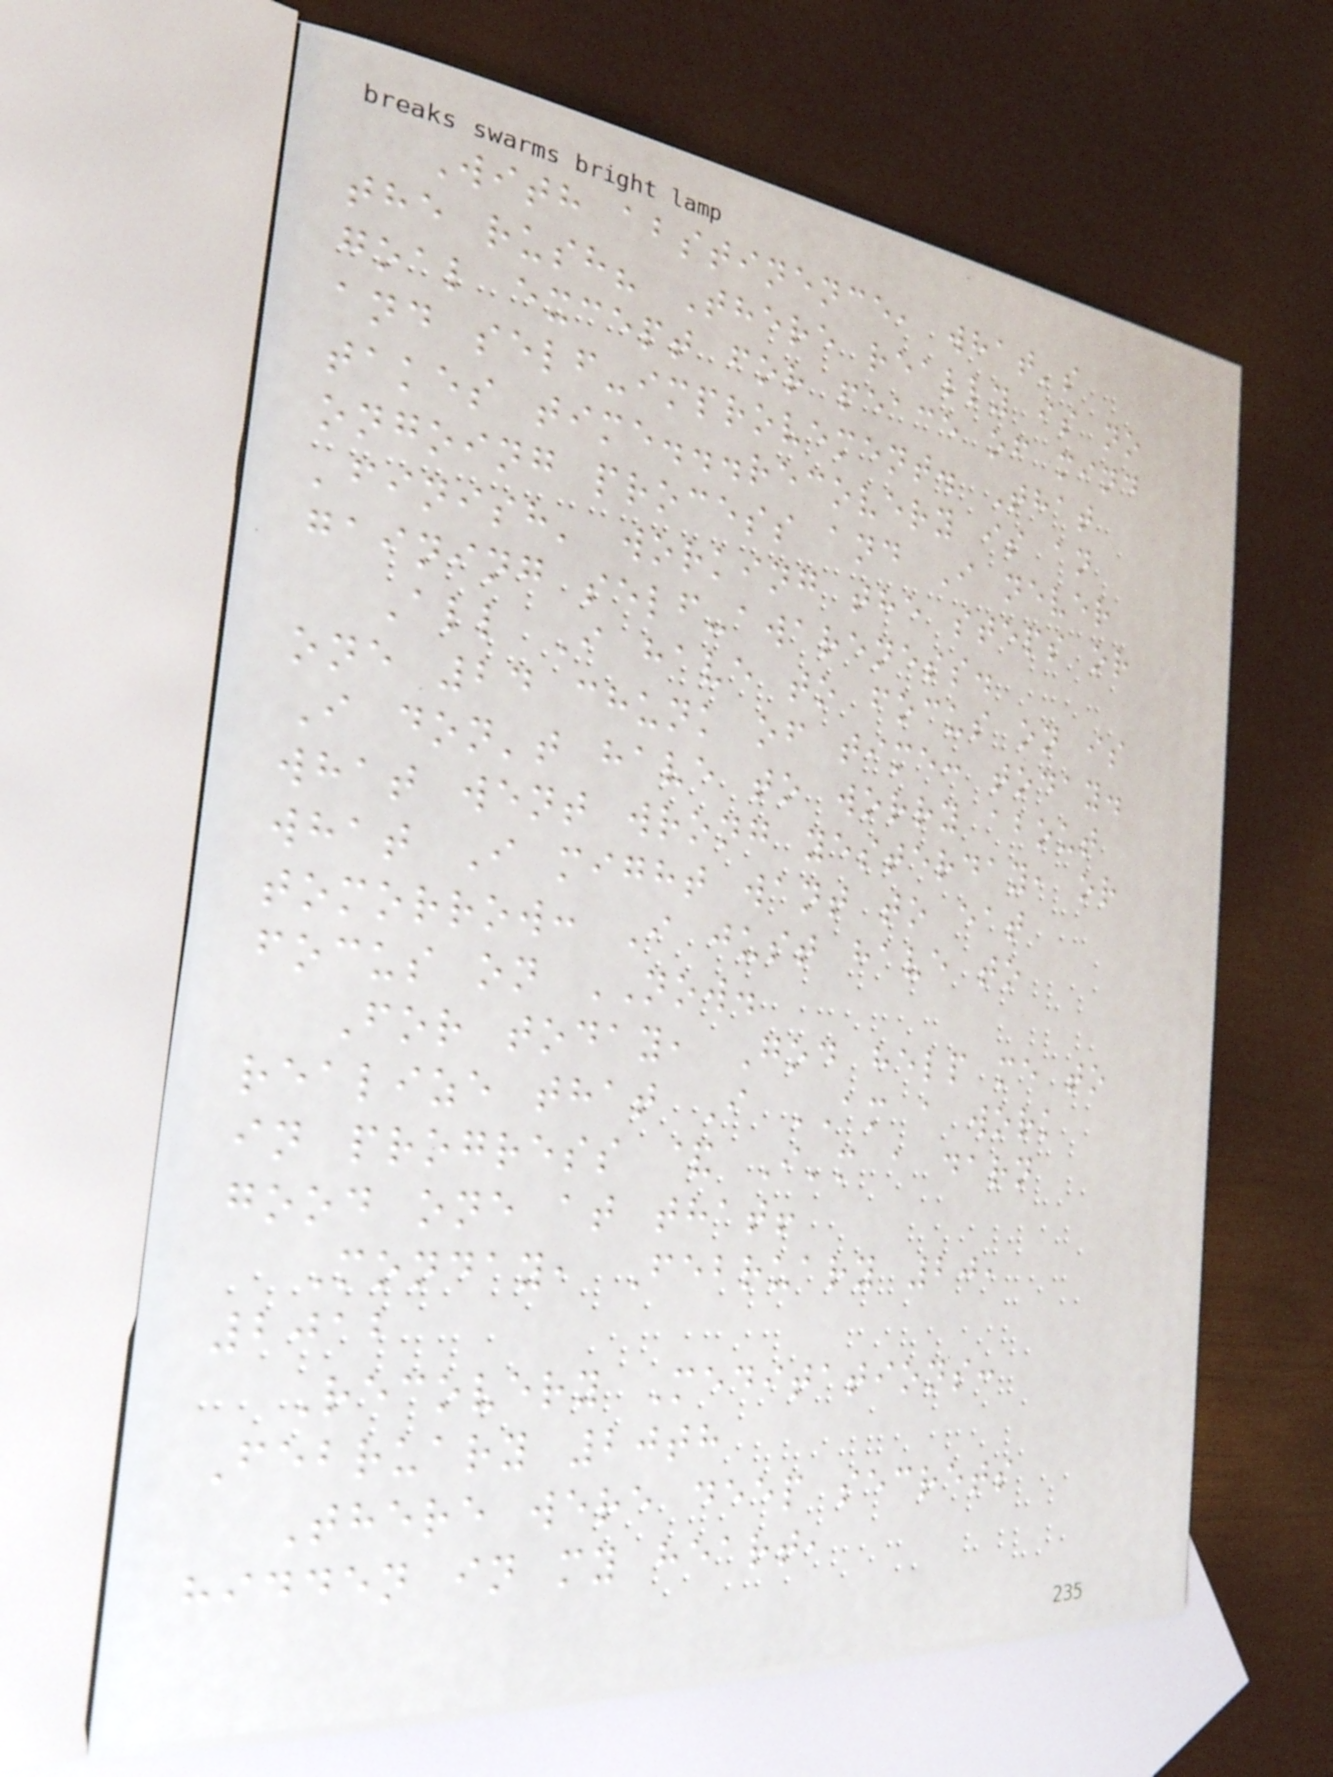With abstinence, what's
the rush? There really is no
goal except for peace of mind
and self-improvement. That
takes time...recovery is an
ongoing process and I never
'finish' working the steps or
gaining self-awareness.
All I have to focus on is
one 24 chunk of time: today.
I don't have to worry about
what went wrong yesterday, or
what I might want to eat
tomorrow: I just have to
focus on NOW.
For today, God help me to
realize that I AM a work
in progress & I'm a darn
good one at that!
Monday, February 20,
2012
Recovery Meditations:
February 20th
There were deep secrets
hidden in my heart,
